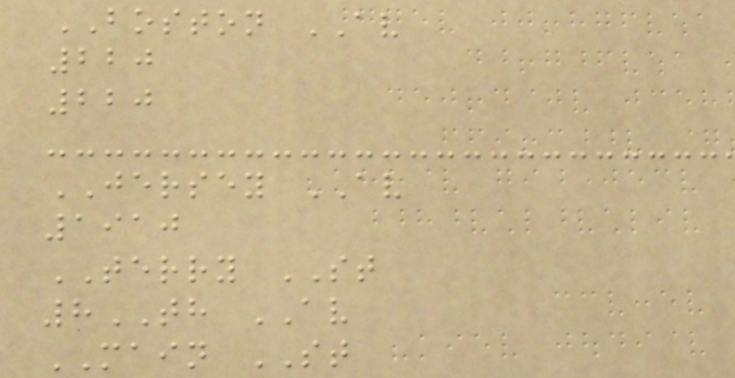BOSTON AV
220
220
JERSEY AV
1910
TERRY ST
8TH AV
MAIN ST
